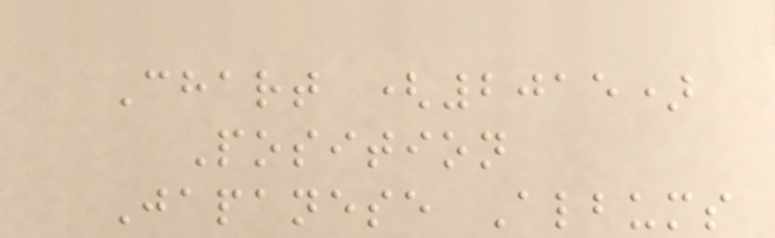Chart (2015)
Position
Japanese Albums
